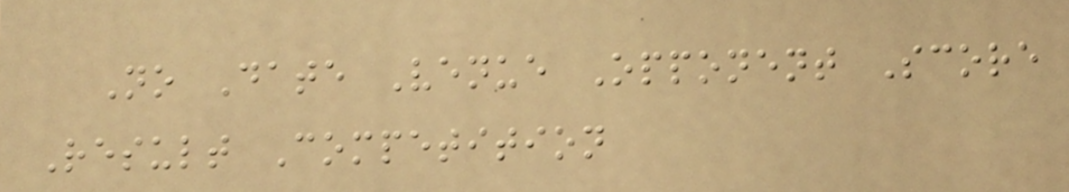No Date Venue Opponent Score
Result Competition
